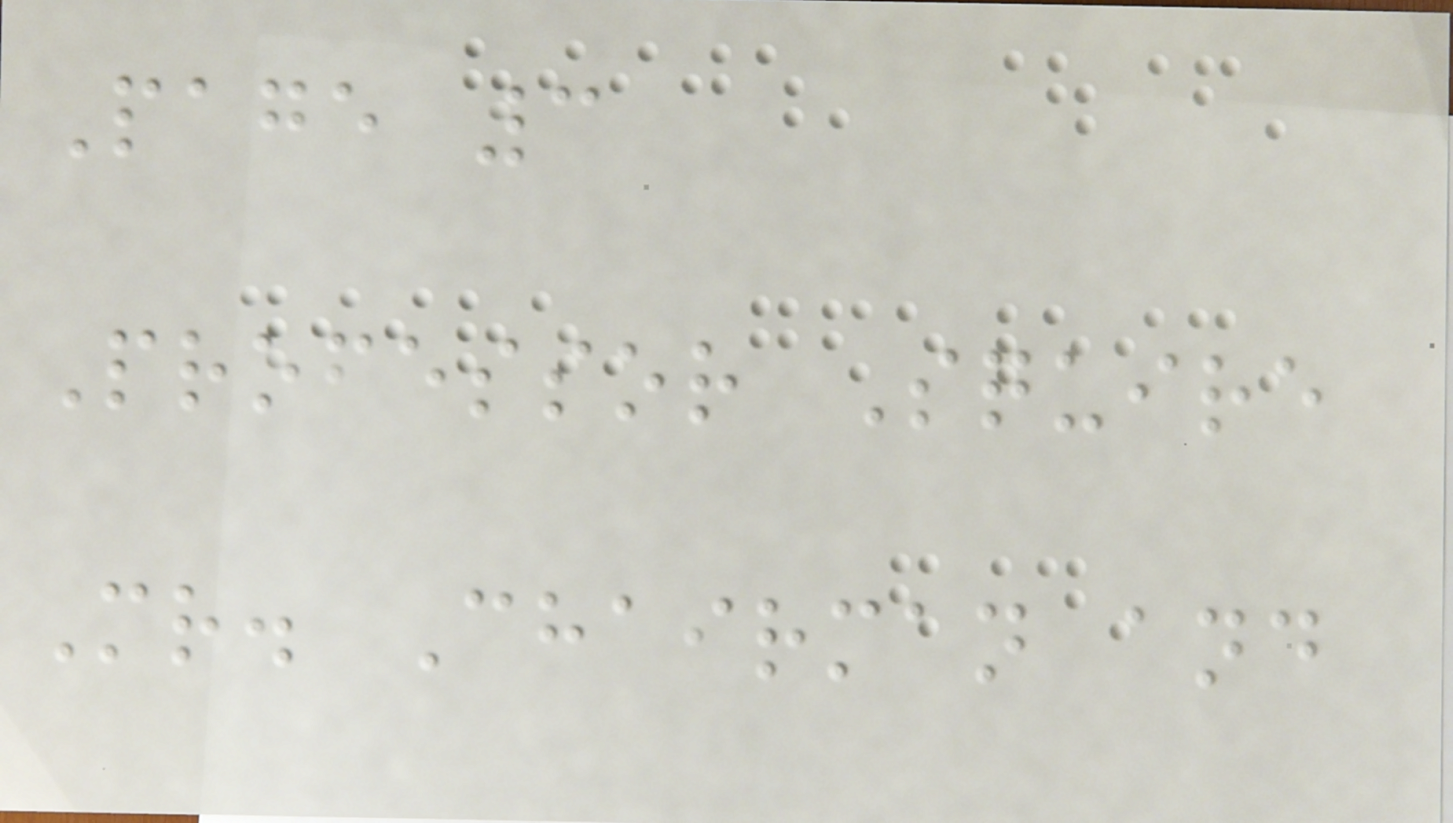Page 3
Professor Squire
Mr. Chairman and
